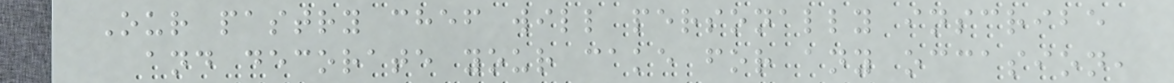Our pastry chef will personally inscribe
and decorate your cake for any occasion,
